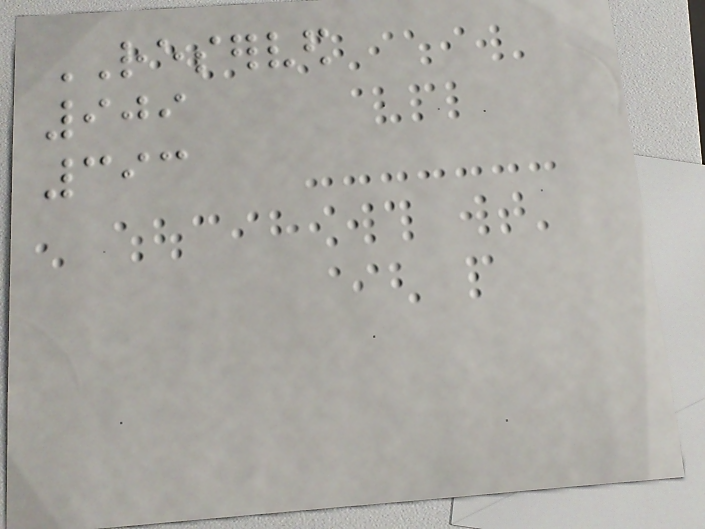RESERVED
909
393
